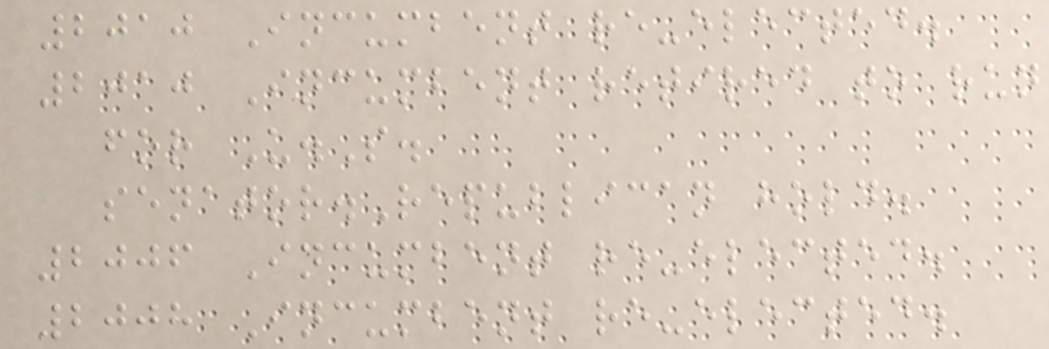2010 Incumbent re-elected.
2010 Incumbent retired to run
for U.S.
senator.Republican hold.
2006 Incumbent re-elected.
2008 Incumbent re-elected.
